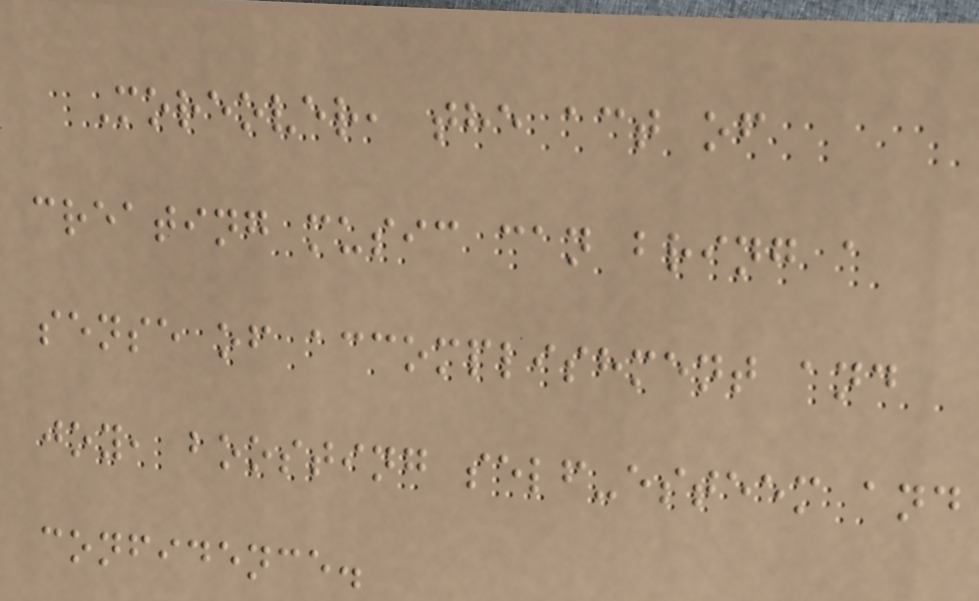Moreover, the act of
creating music can bring a
sense of accomplishment and
joy, boosting self-esteem and
confidence.
